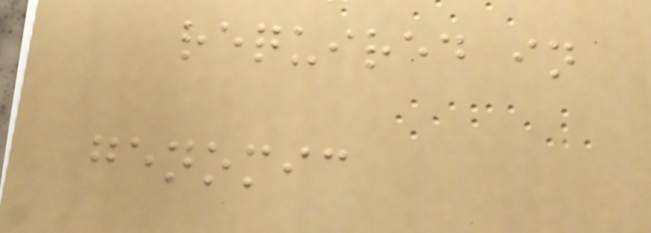required in
genomic
